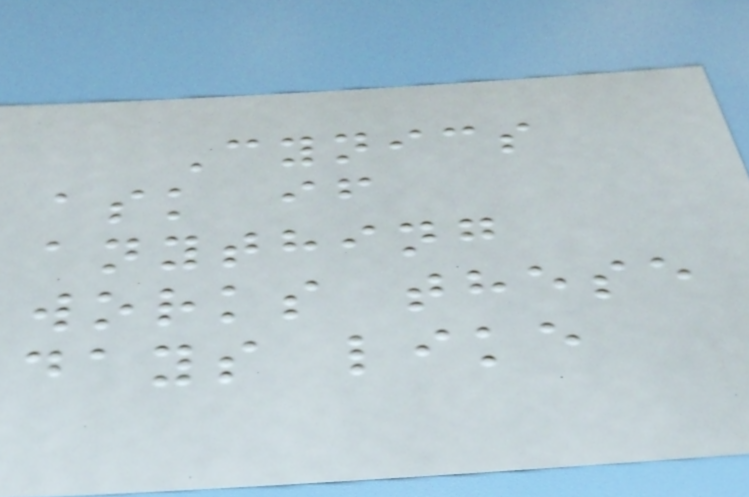Cynics
ask if
anything
works these
days like
